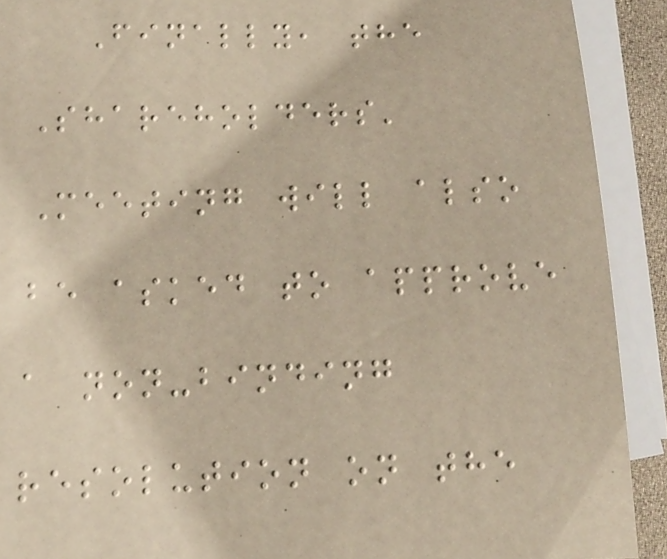Finally, the
Shareholders'
Meeting will also
be asked to approve
a non-binding
resolution on the
